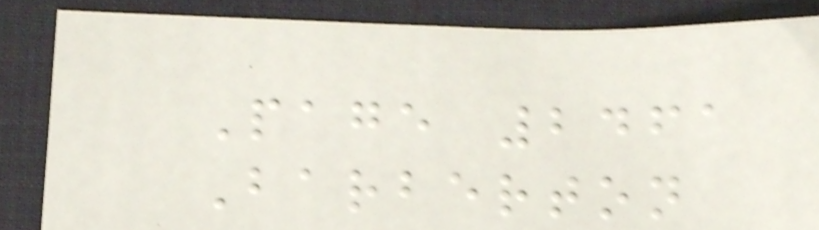Page 2461
Barberton
